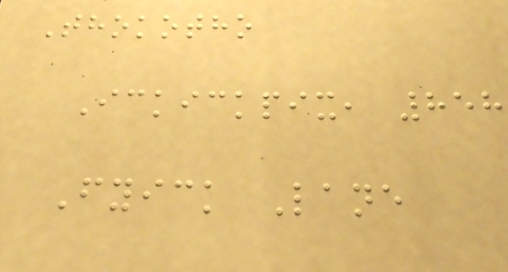Thokotho
Ickickpix, 858
Fyick Lane
